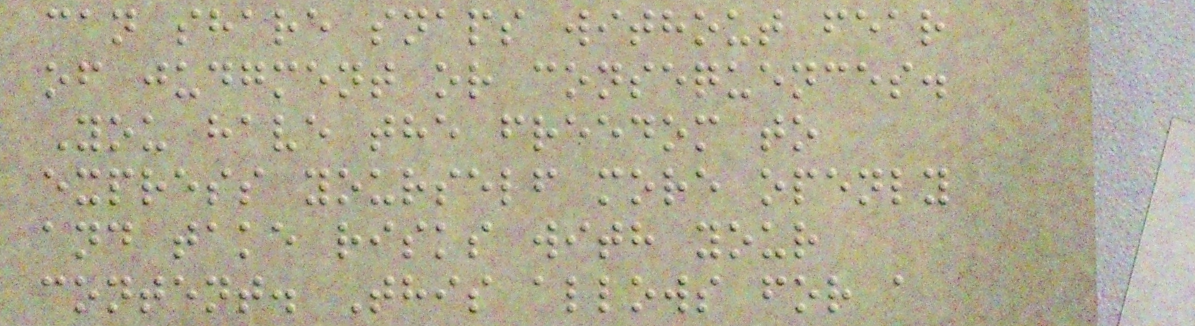can share snaps without fear
of judgment or consequences.
You have the freedom to
express yourself more openly
and take risks with your
content. This allows for a
